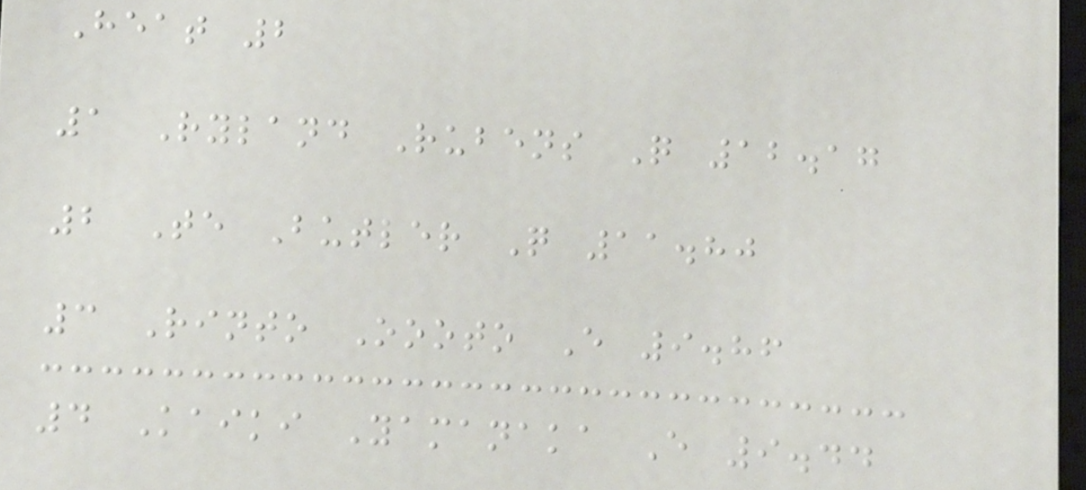Heat 2
1 Ryland Rubens Q 12.17
2 Te Butler Q 11.80
3 Rinto Oooto E 9.86
4 Kaiki Yamanaka E 9.44
